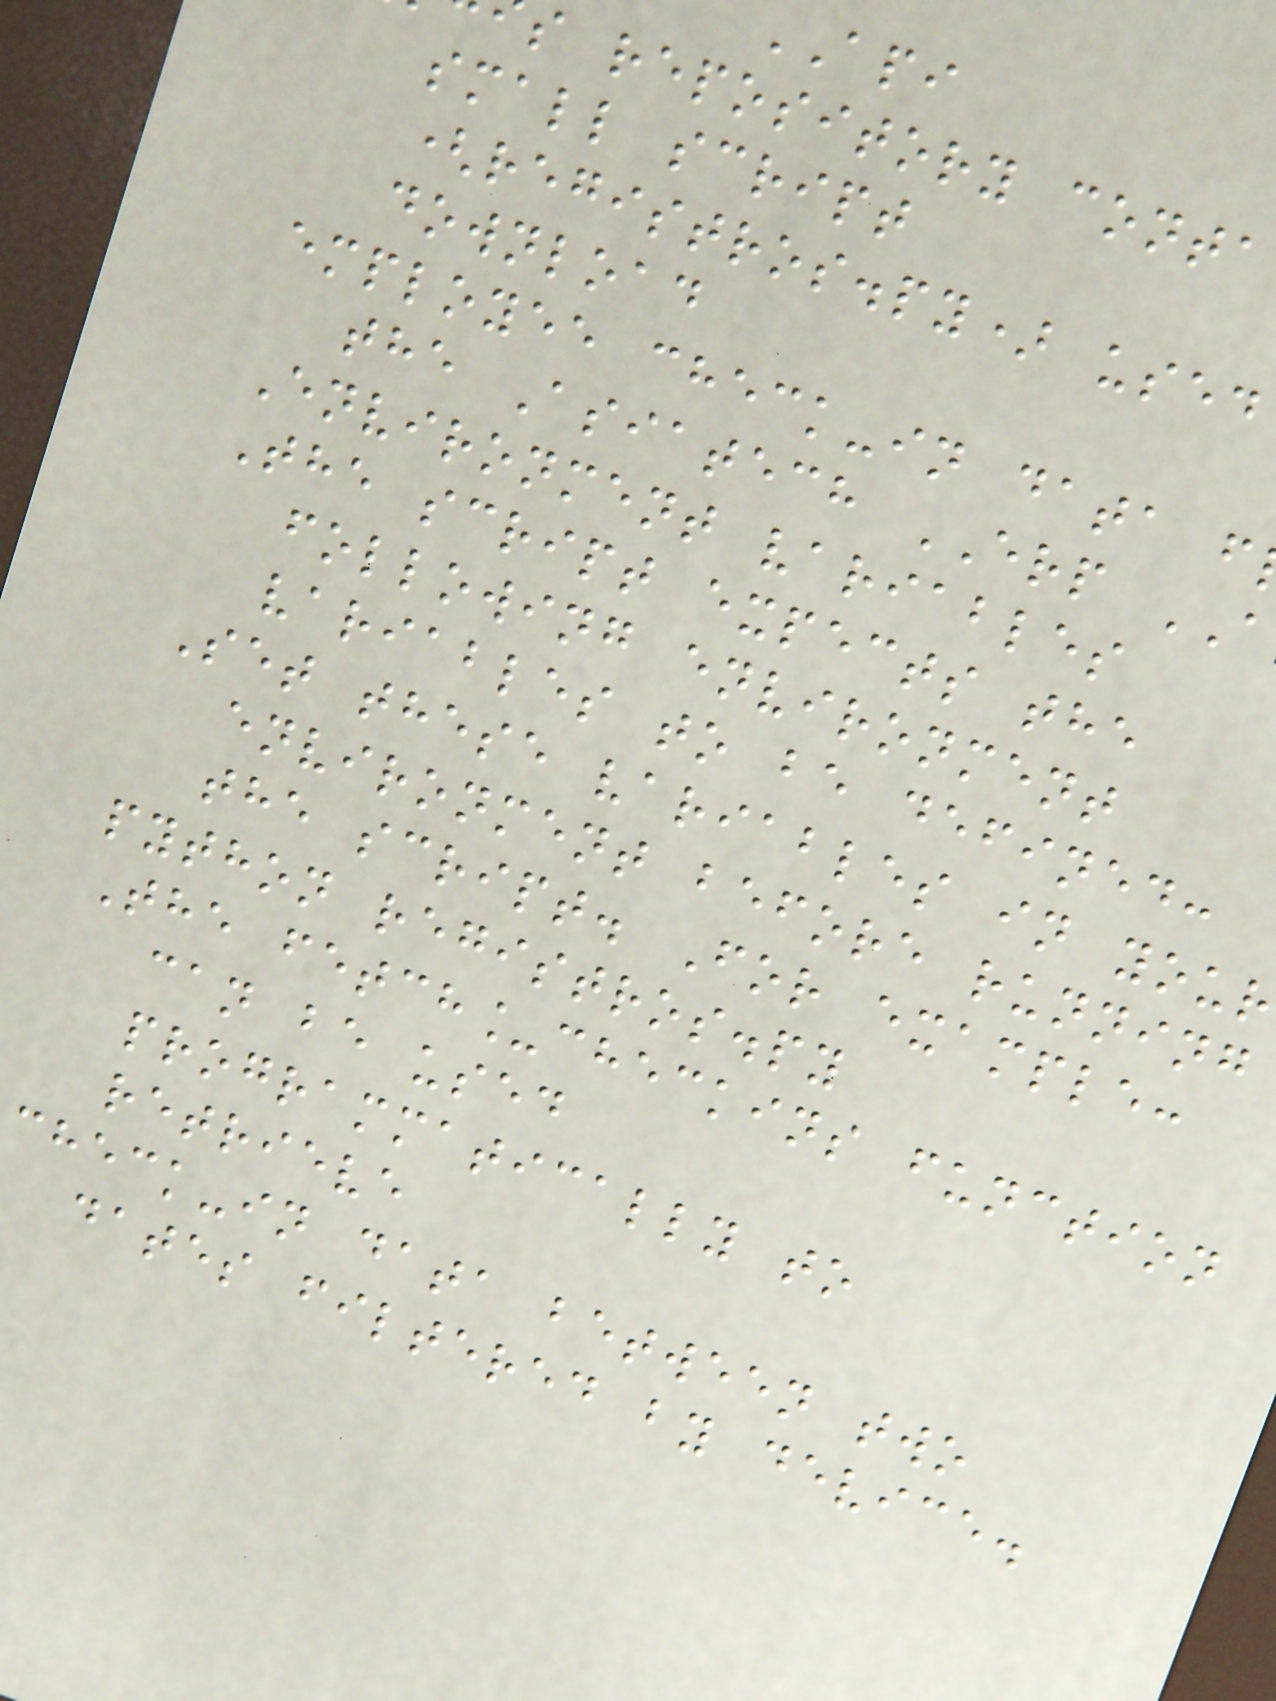API
s repository conta
small script
(registros.py) used
download
employee check-in data f
the Asiatech ERP
Environment variables
The script expects the
following environment
variables to be defined:
Set these variables in your
environment before running
the script. For example:
python registros.py
The fetch_checkins function
can be used
programmatically to
retrieve
check-in data between two
dates filtered by device.
